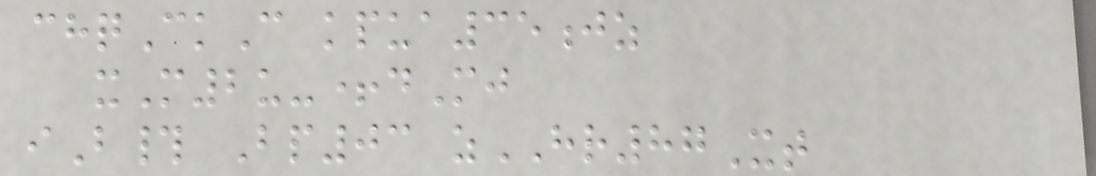chqCkC kpua35jz
xM2u-+dMj
iB# Bp03 zHR87Xt
